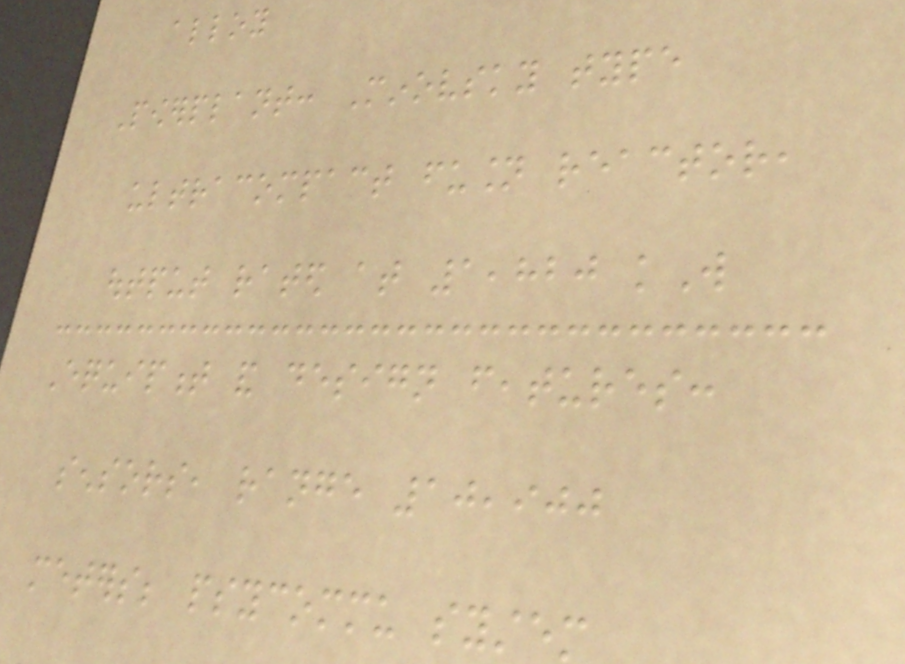alloy
Powerplant: Minovsky type
ultracompact fusion reactor,
output rated at 1,820 kW
Equipment and design features:
sensors, range 10,900
meters; psycommu system
